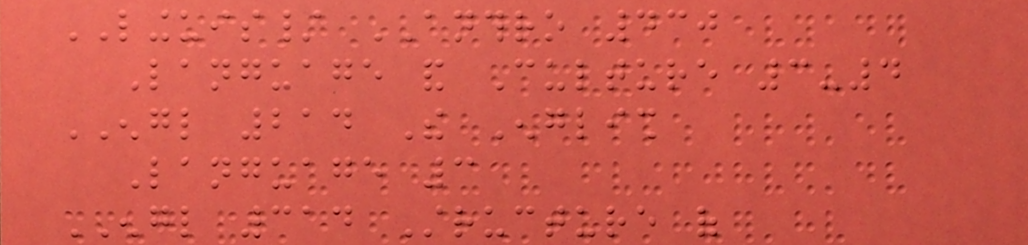LINGUIS/ ANTHRO 430
Language and Culture 3-4
ENGL 214 The English
Language 3
ENGL 314 Structure of
